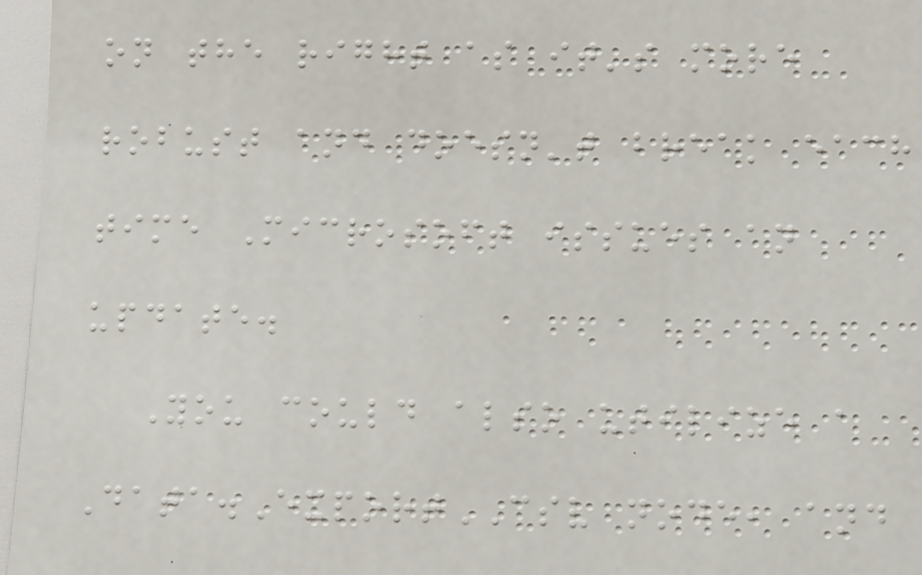on the right as it's more
robust and doesn't break each
time Microsoft issues an
update.
You could also utilize a
Data.ExportCSV node, and
